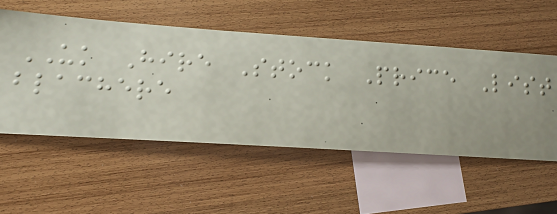UK Hire Stock Price List
blachere
